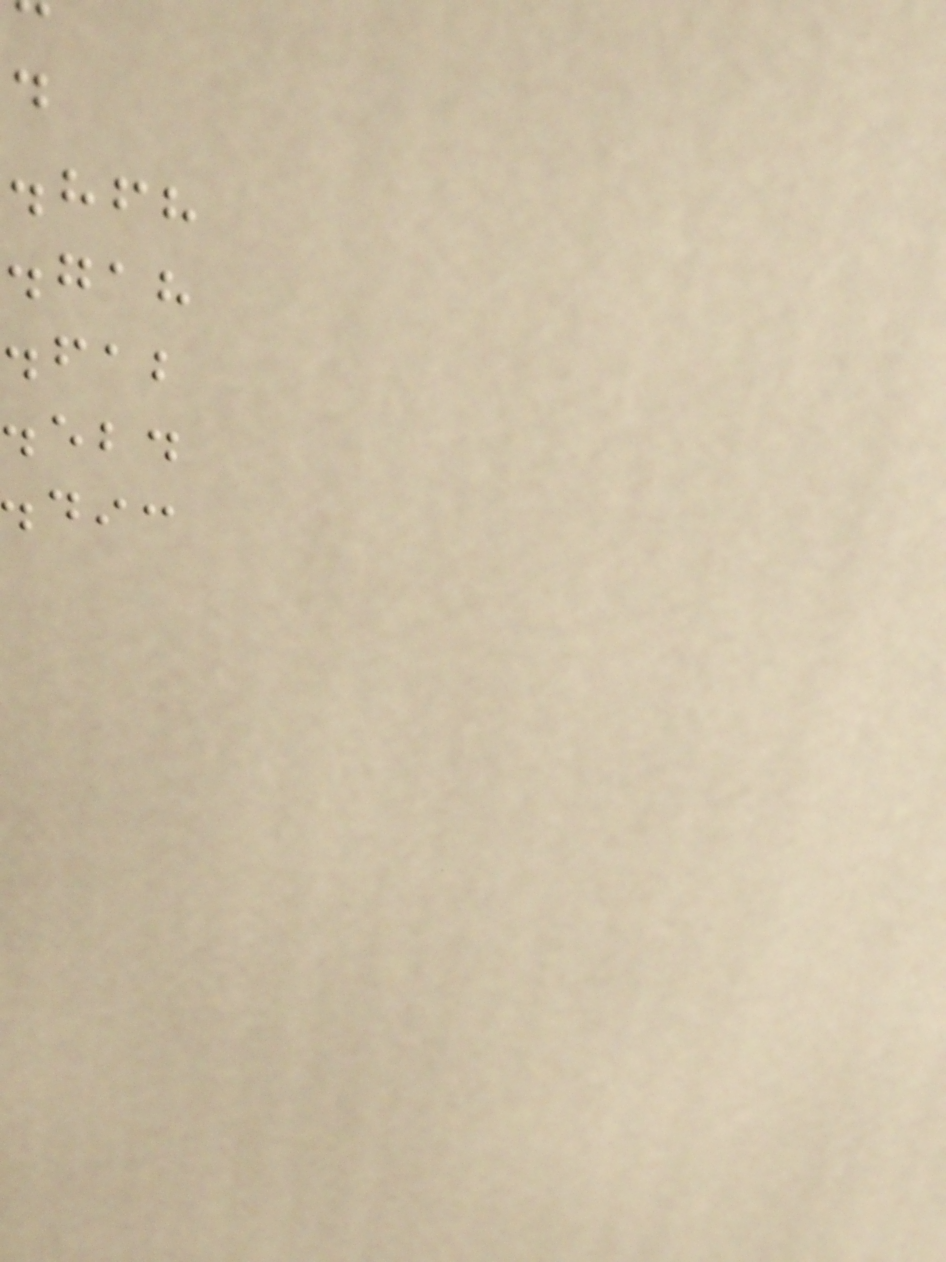.hfh
.gah
.fab
.ebd
